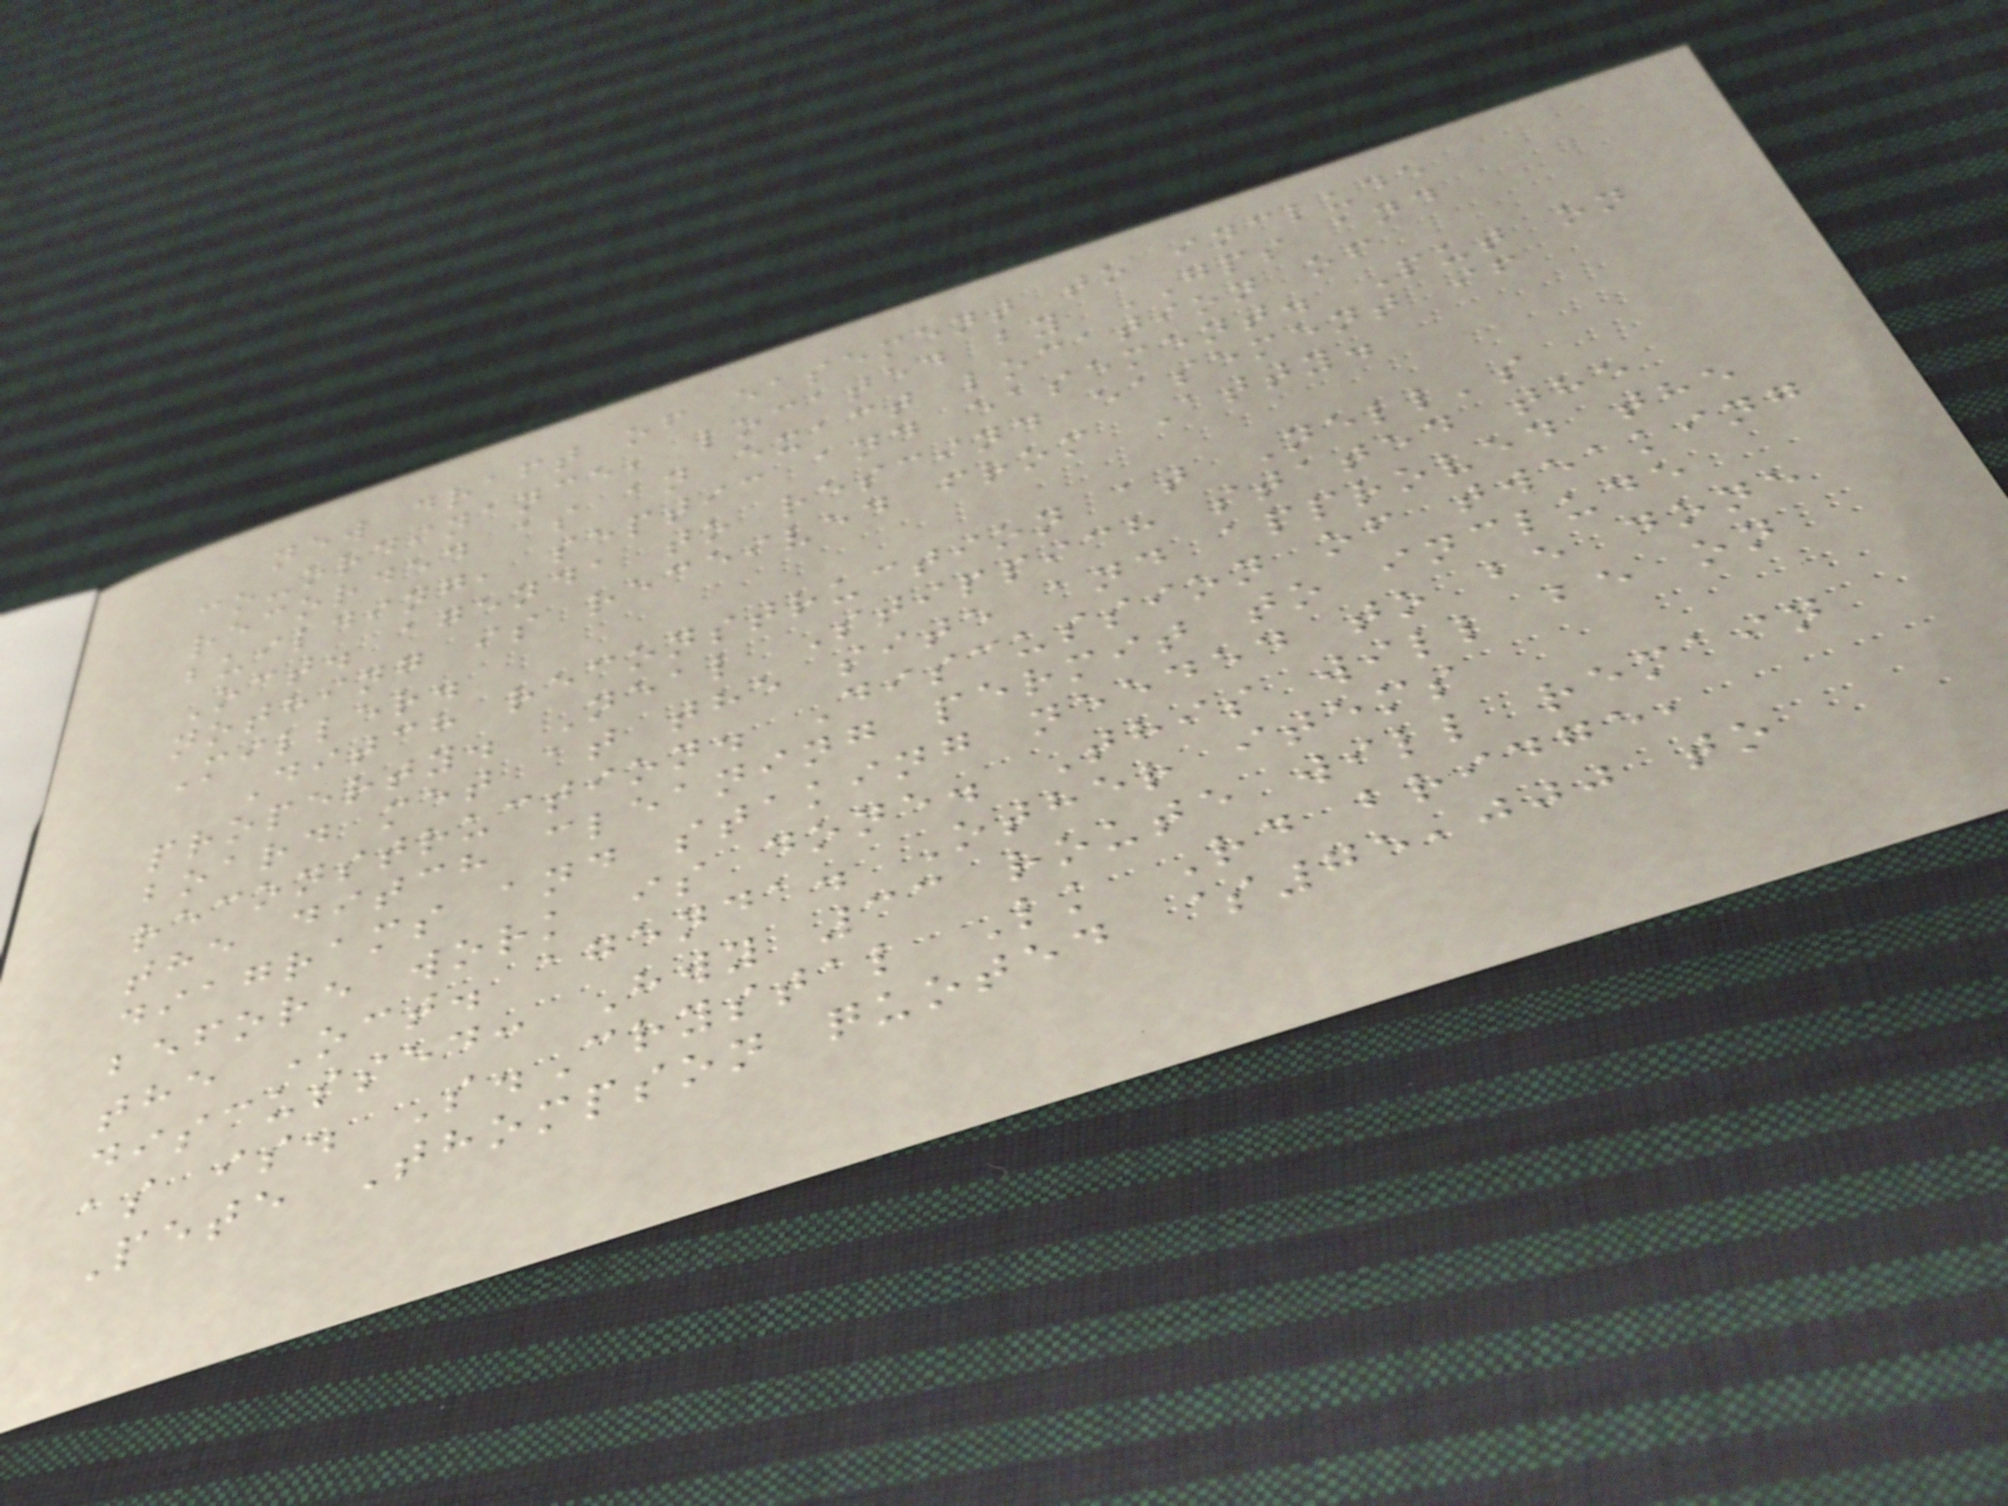new draft of easement to include
co-ordinance, located by GPS and
recorded as an exact location of
building, septic and easement. Put on
Oct. agenda to rescind easement if
nothing is received from Atty.
Miller.
Ditch reconstruction at Nell's
property. Neal Stippich stated the
board met at the site and approved the
reconstruction. Discussion of tweaking
the ditch cleaning permit to include
diagrams and staking needed to be done
before work is done. This will be on
the Oct. agenda. Other items
discussed: Hwy 33 route will remain
as is. S.Crystal Lk Rd bridge,
Pete Thompson quoted $75,000 to
